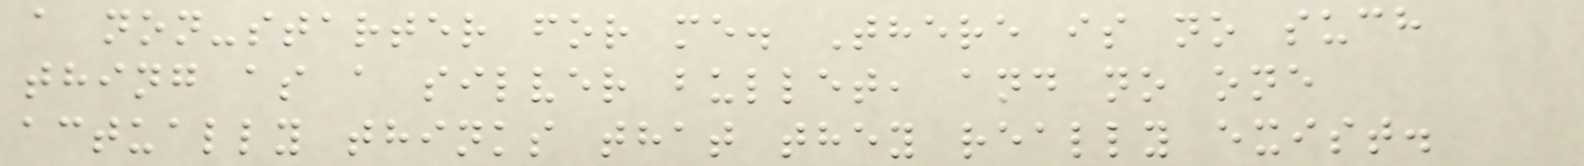a non-starter for me. There is no such
thing as a silver bullet, and no one
actually thinks that they really exist.
